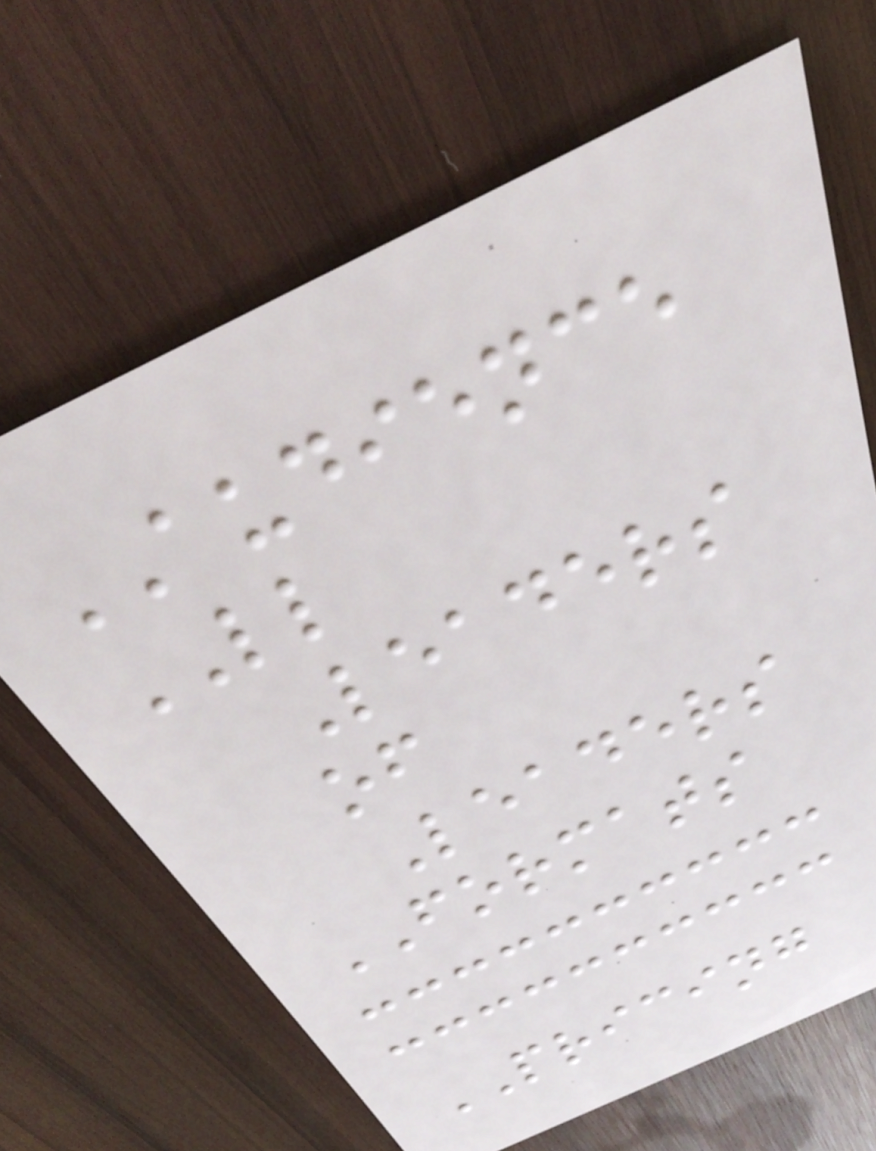AUDIENCE
LL
Leaders
of
Leaders
FORMATS
PRICING
